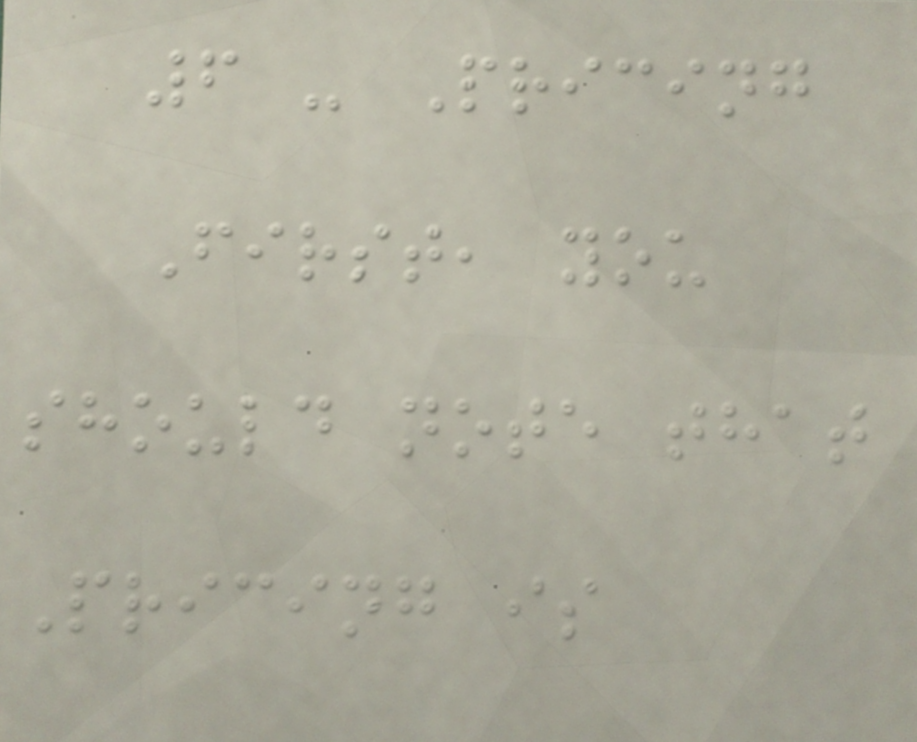6 - Pricing
First, you
should note that
Pricing is
